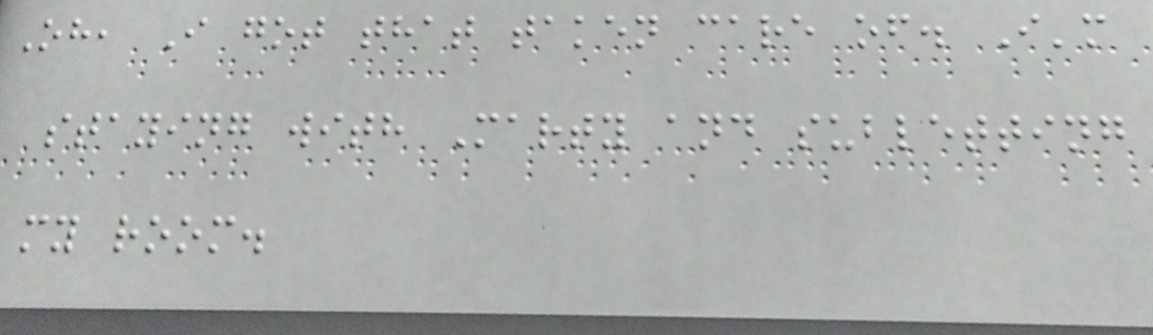Oh, I got that taken care of. I'm
staying with Marty and subletting
my room.
